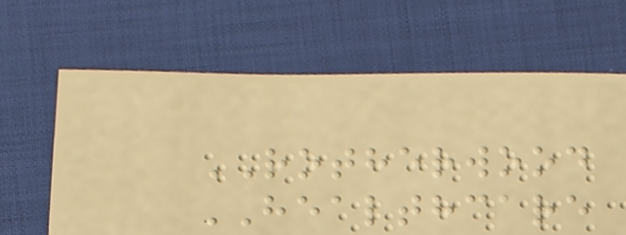ROTHERWOOD
HEALTHCARE
